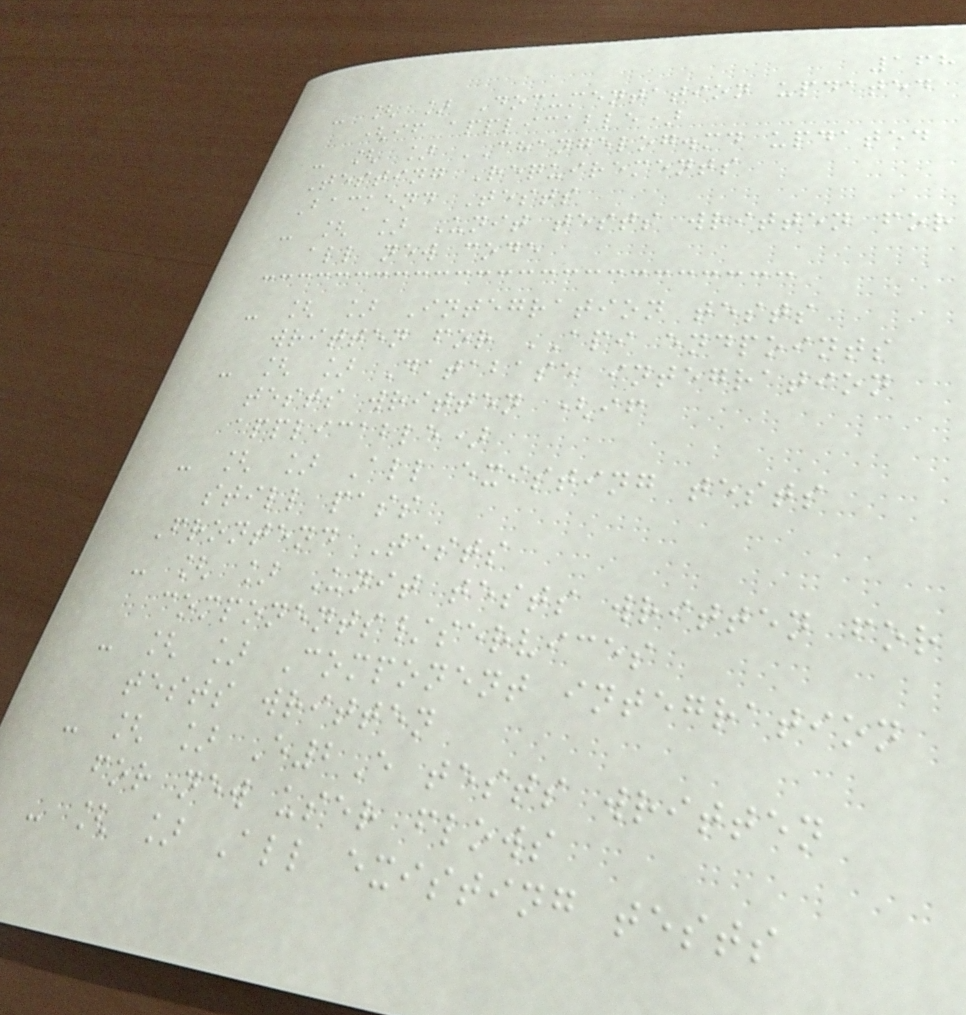168
- [ ] Documentation updated
(if applicable)
- [ ] CHANGELOG.md updated
Testing Requirements
Backend Tests
- [ ] Unit tests written for
all new code
- [ ] Integration tests
written for API endpoints
- [ ] Database integration
tests written (if
applicable)
- [ ] All existing tests
still pass
Frontend Tests
- [ ] Unit tests written for
components/services
- [ ] Component integration
tests written
- [ ] E2E tests written
for new user flows
- [ ] All existing tests
